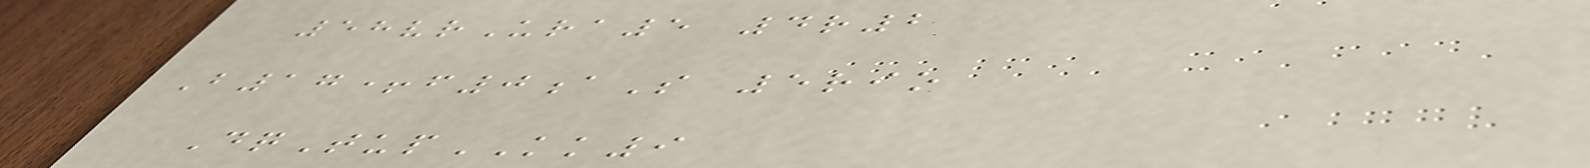58vrUra5 4r2
B17+f0aS 5rio
DqTupKK9
